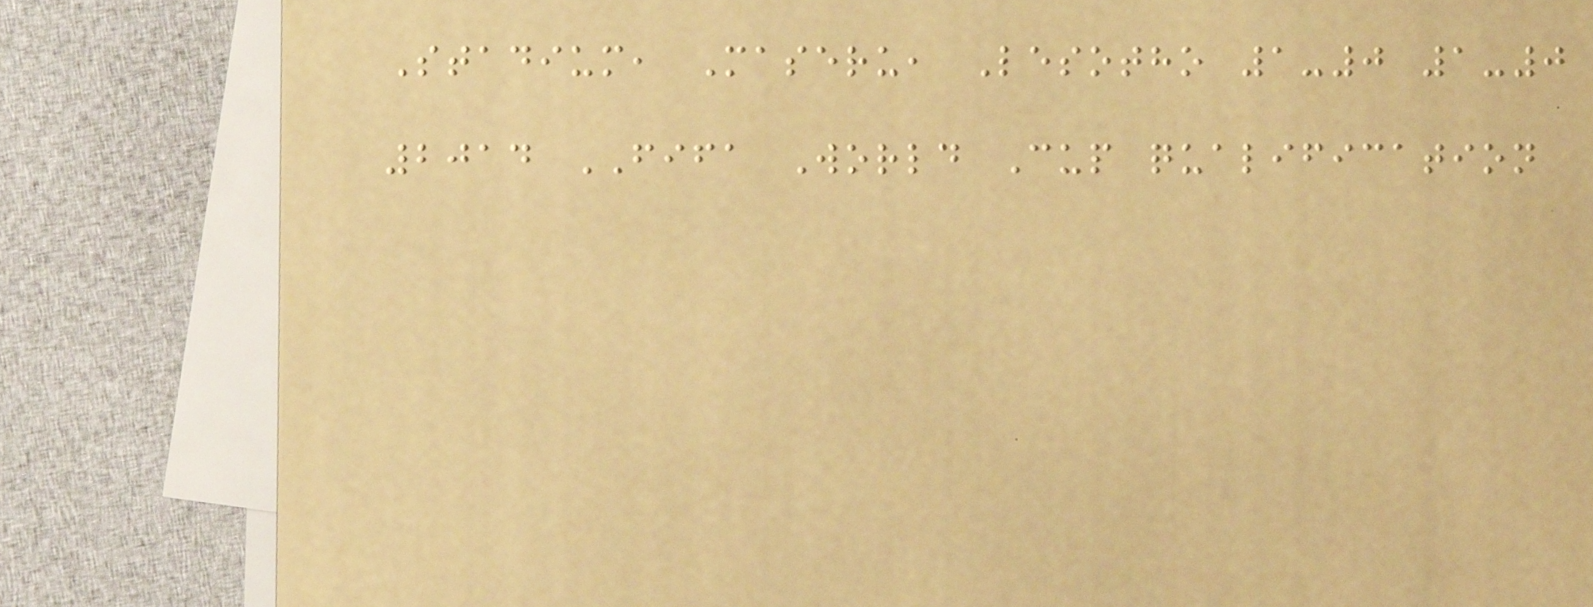Stadium, Maseru, Lesotho 1-0 1-0
2014 FIFA World Cup qualification
